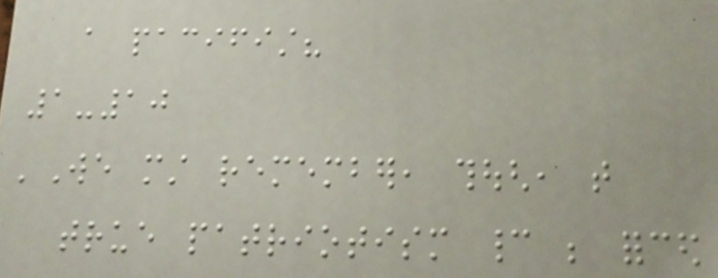a pacifist?
1-10
'We must remember, though, that
true patriotism cannot be forced
